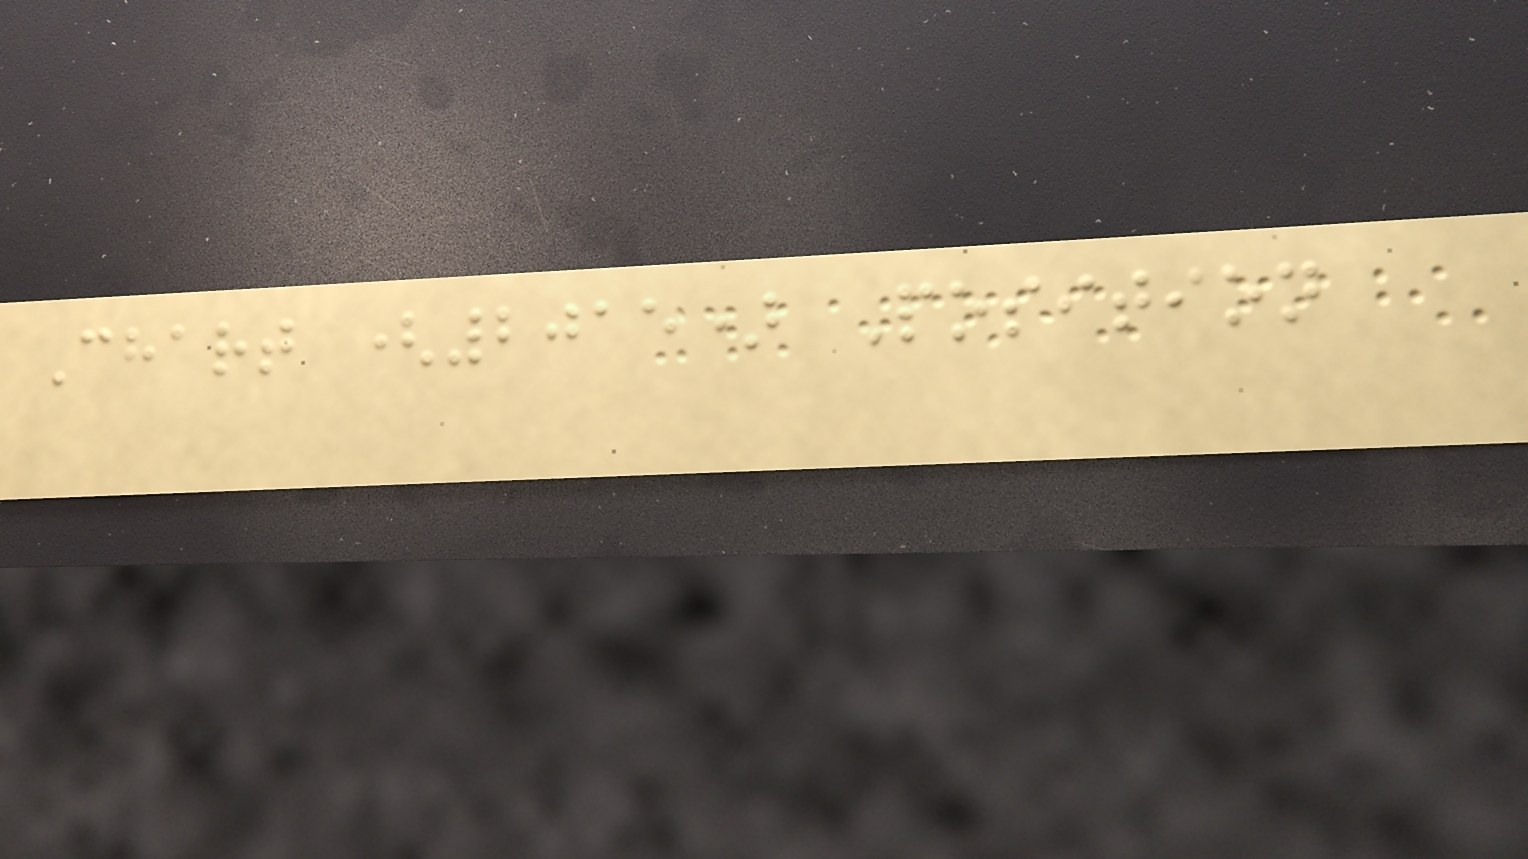Chart (2015) Position
